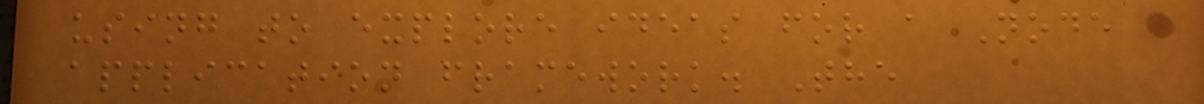using to explore ideas for a Node
application framework. The
